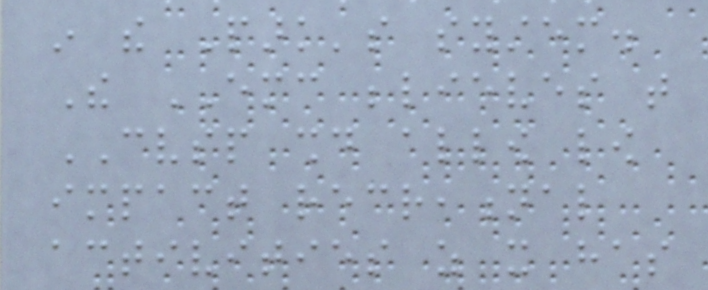in the Park's system.
The EMC believes that
CVSP should allow low
impact recreational
activities as it has
